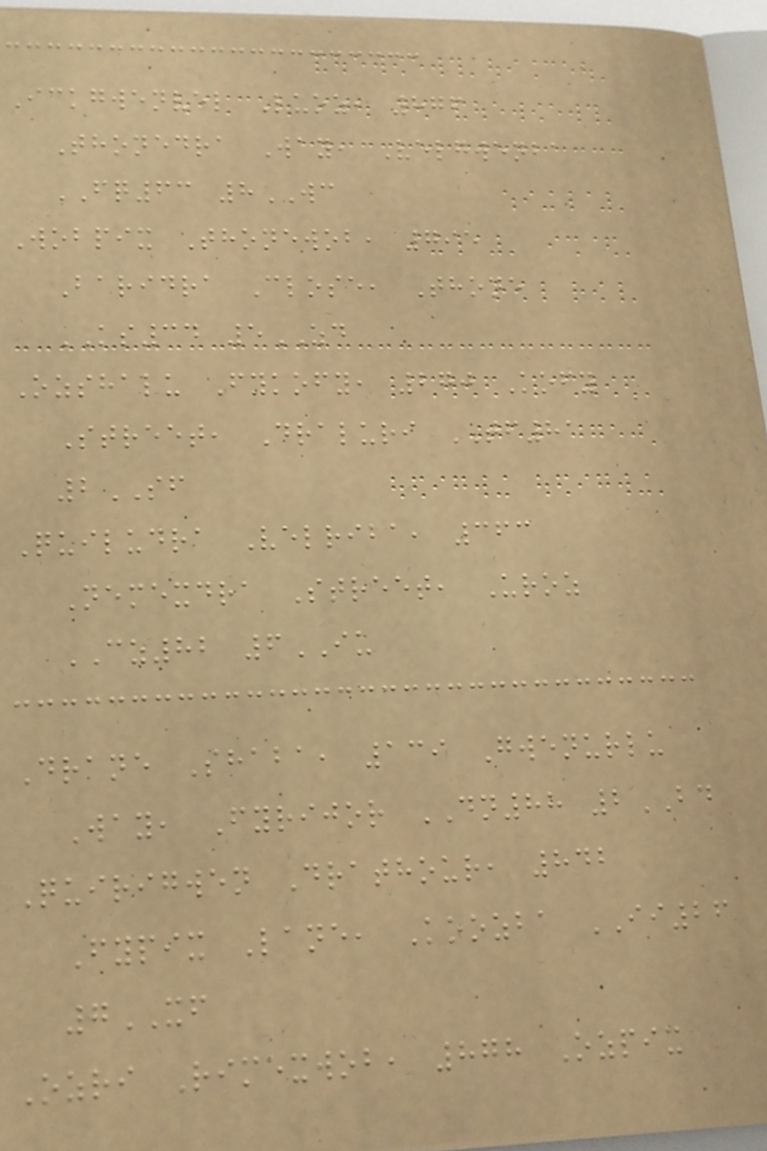Ickgwenvel Luoz, 876
Thonedra Way, Velgwenba
FQ63 8WC
Wobpix Thonewob, 795
Baridra Close, Thone
KS34 5ZD
Ozshalu Fykofy, 270 Kofy
Street, Draluri TF81
2SF
Quiludra Velriba, 363
Nemexdra Street, Uroz
CZ82 6IU
Drane Shaba, 139 Gwenurlu
Way, Fyrijor DN88 2BD
Quirigwen Drathour, 842
Fypix Lane, Koozba II26
7XF
Ozri Rimexwob, 878 Ozpix
